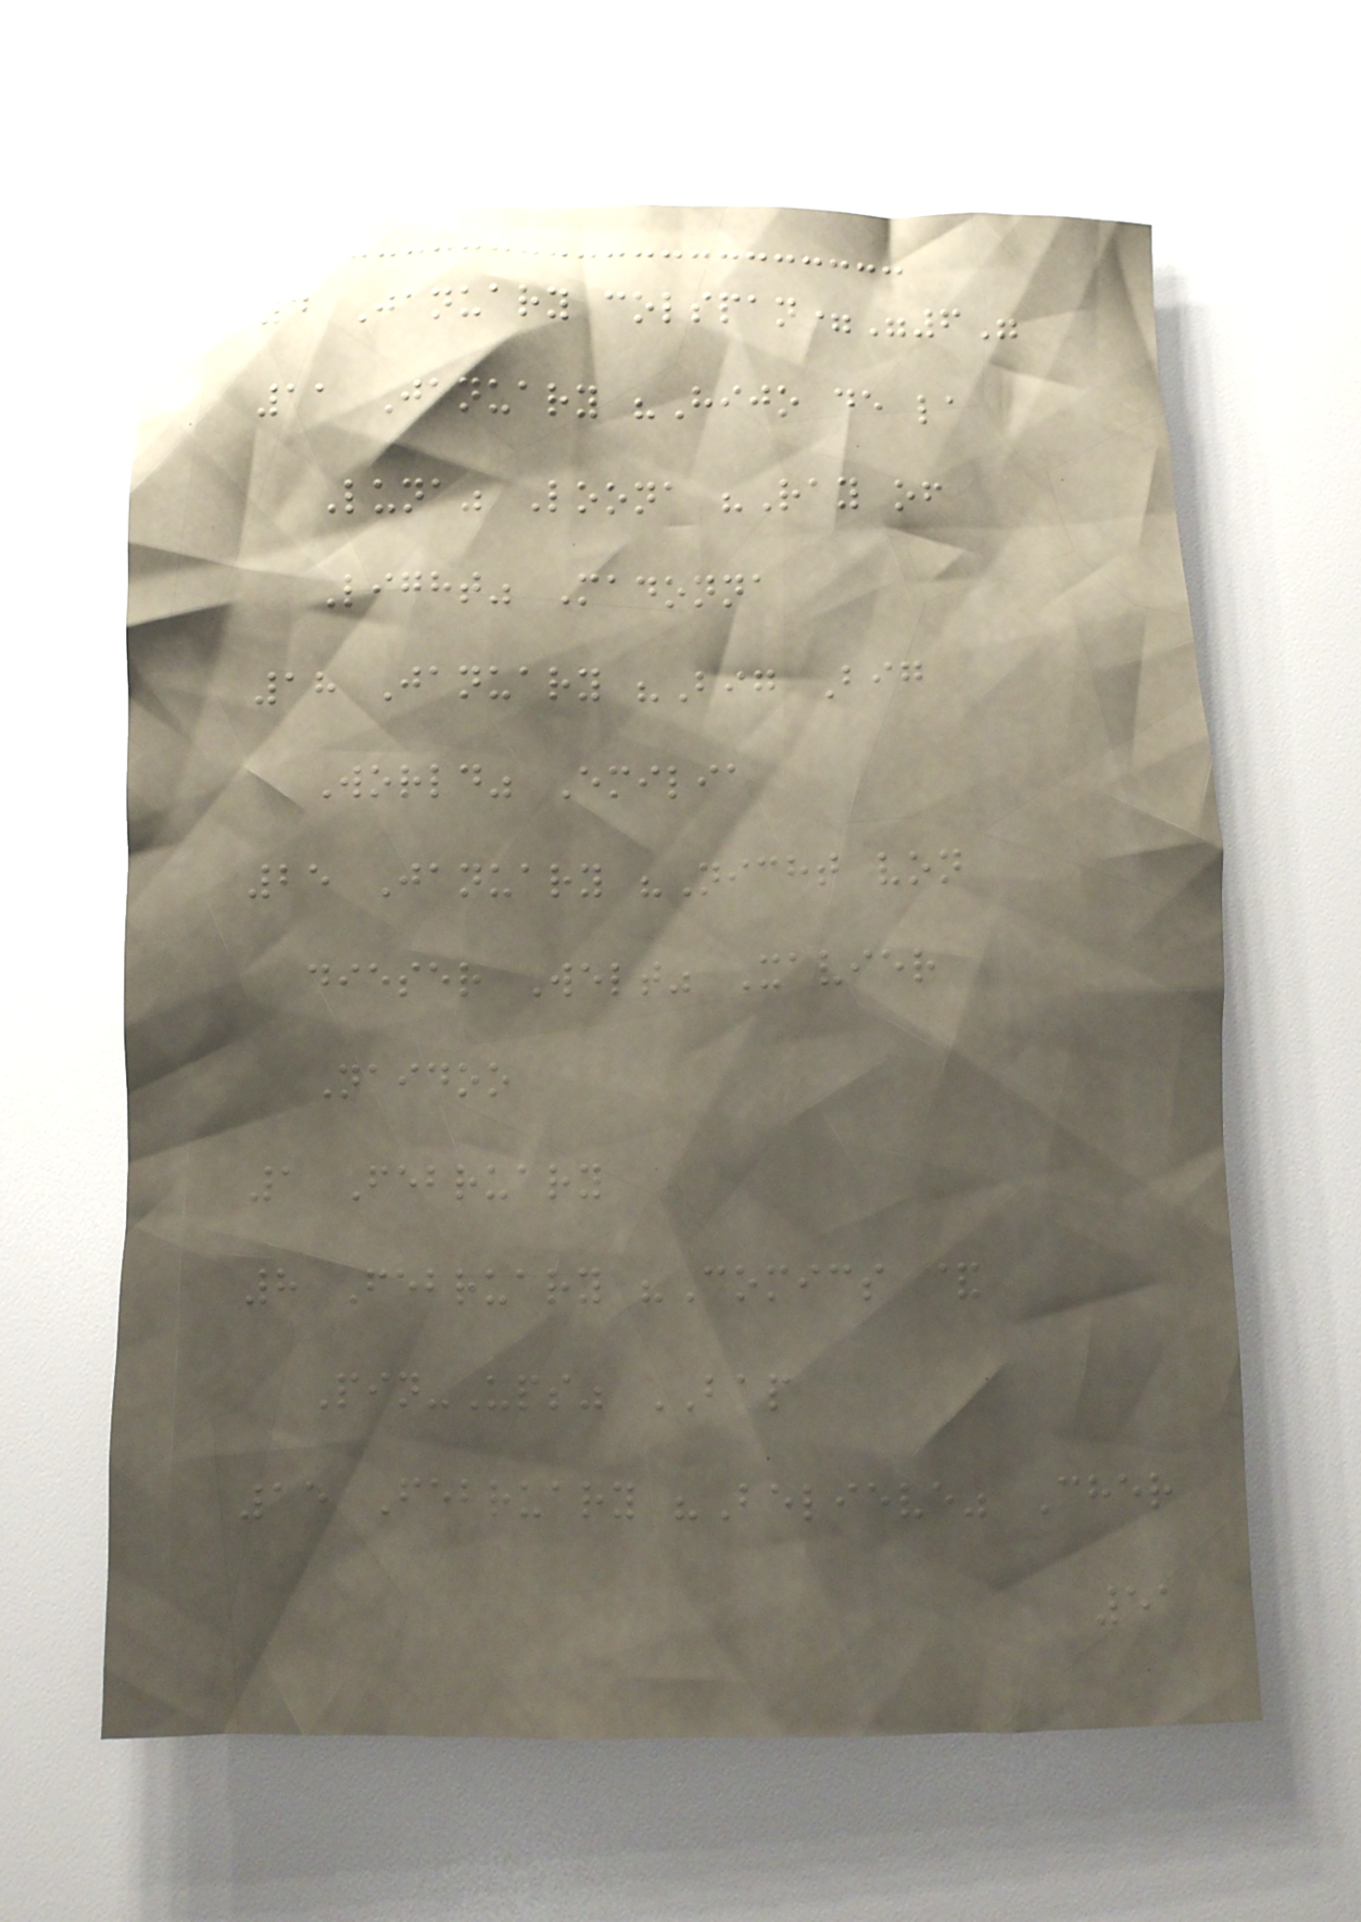4 January colspan="6"
11 January "Hijo de la
Luna" Loona "Ray of
Light" Madonna
18 January "Big Big
World" Emilia
25 January "Nicht von
dieser Welt" Xavier
Naidoo
1 February
8 February "Comics &
Pin-Ups" BAP
15 February "Believe" Cher
51
